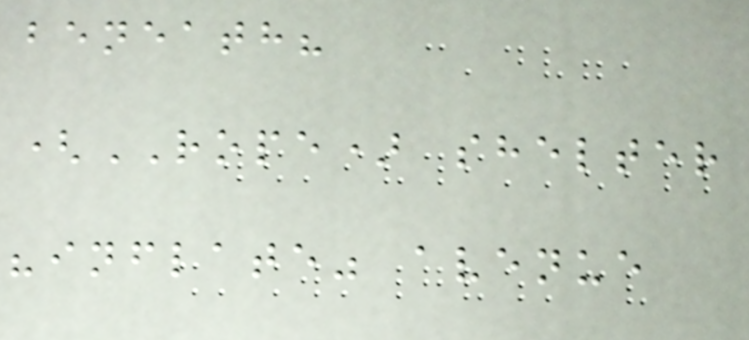beneath?
(ROPE) shelter
"inflate" avenue
